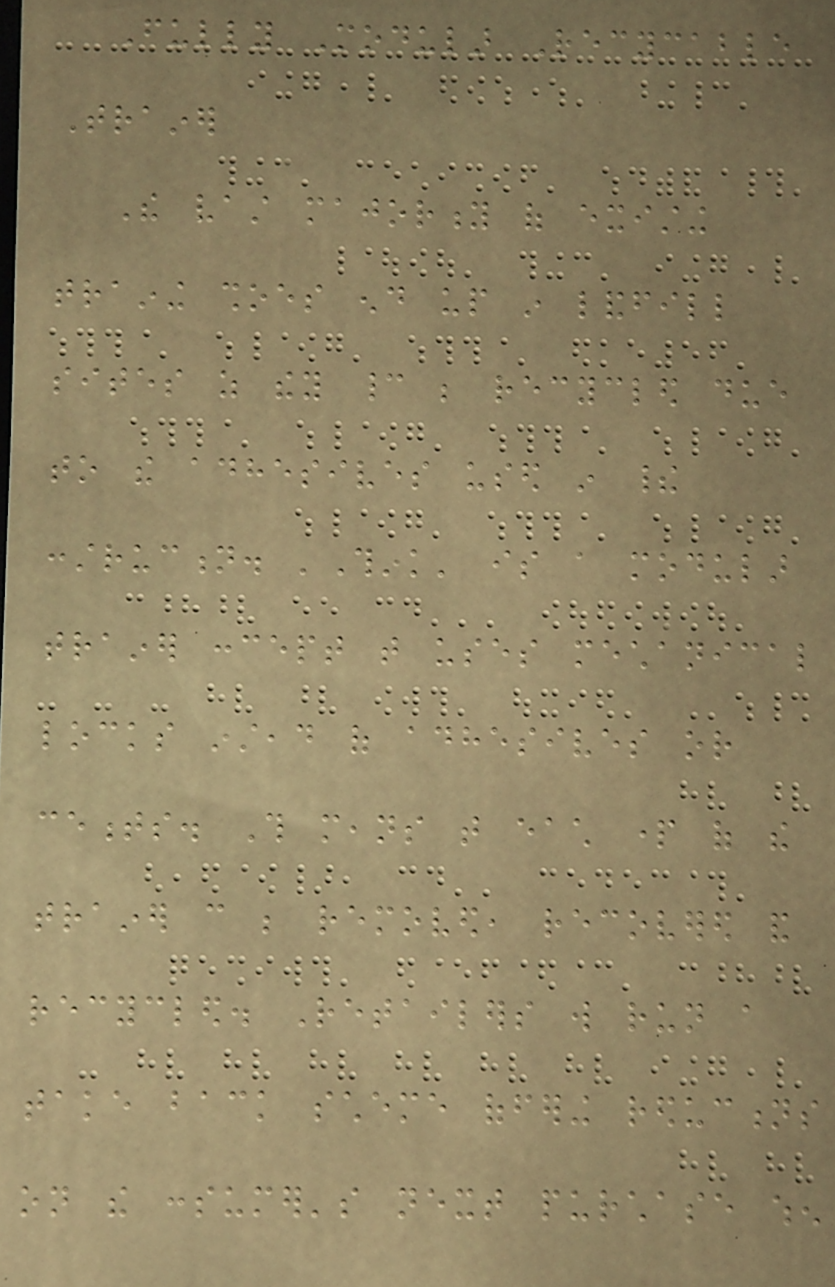Fully Modular Recycable
Trainer
The vast majority of existing
training shoes end up in landfill
sites as they cannot be recycled due
to the adhesives used in their
construction. 'Think' is a modular
trainer concept that uses mechanical
locks instead of adhesives or
cements. This means that each part of the
trainer can be removed, recovered and
recycled. Retailers will run a
take back scheme offering reductions
on the consumer's next purchase when
